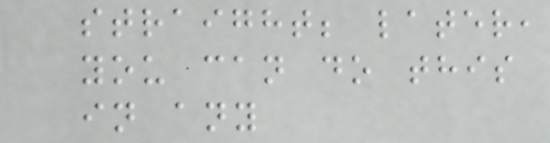straight; later,
you can do this
in any
